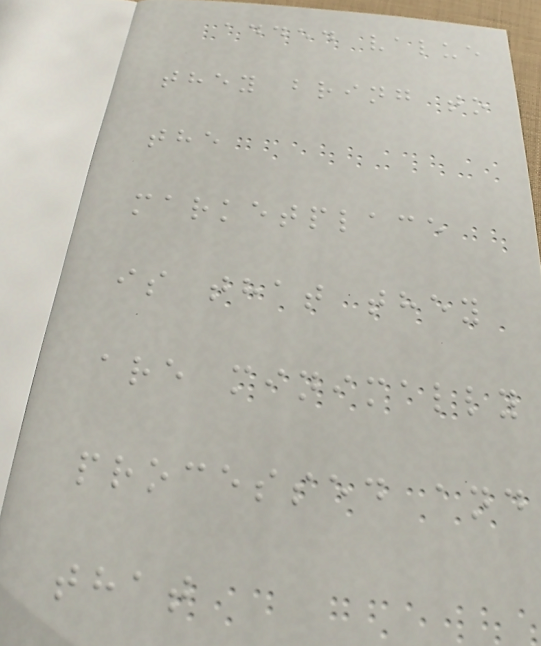added value
they bring to
the
marketplace
is that they
are minimally
processed and
that
